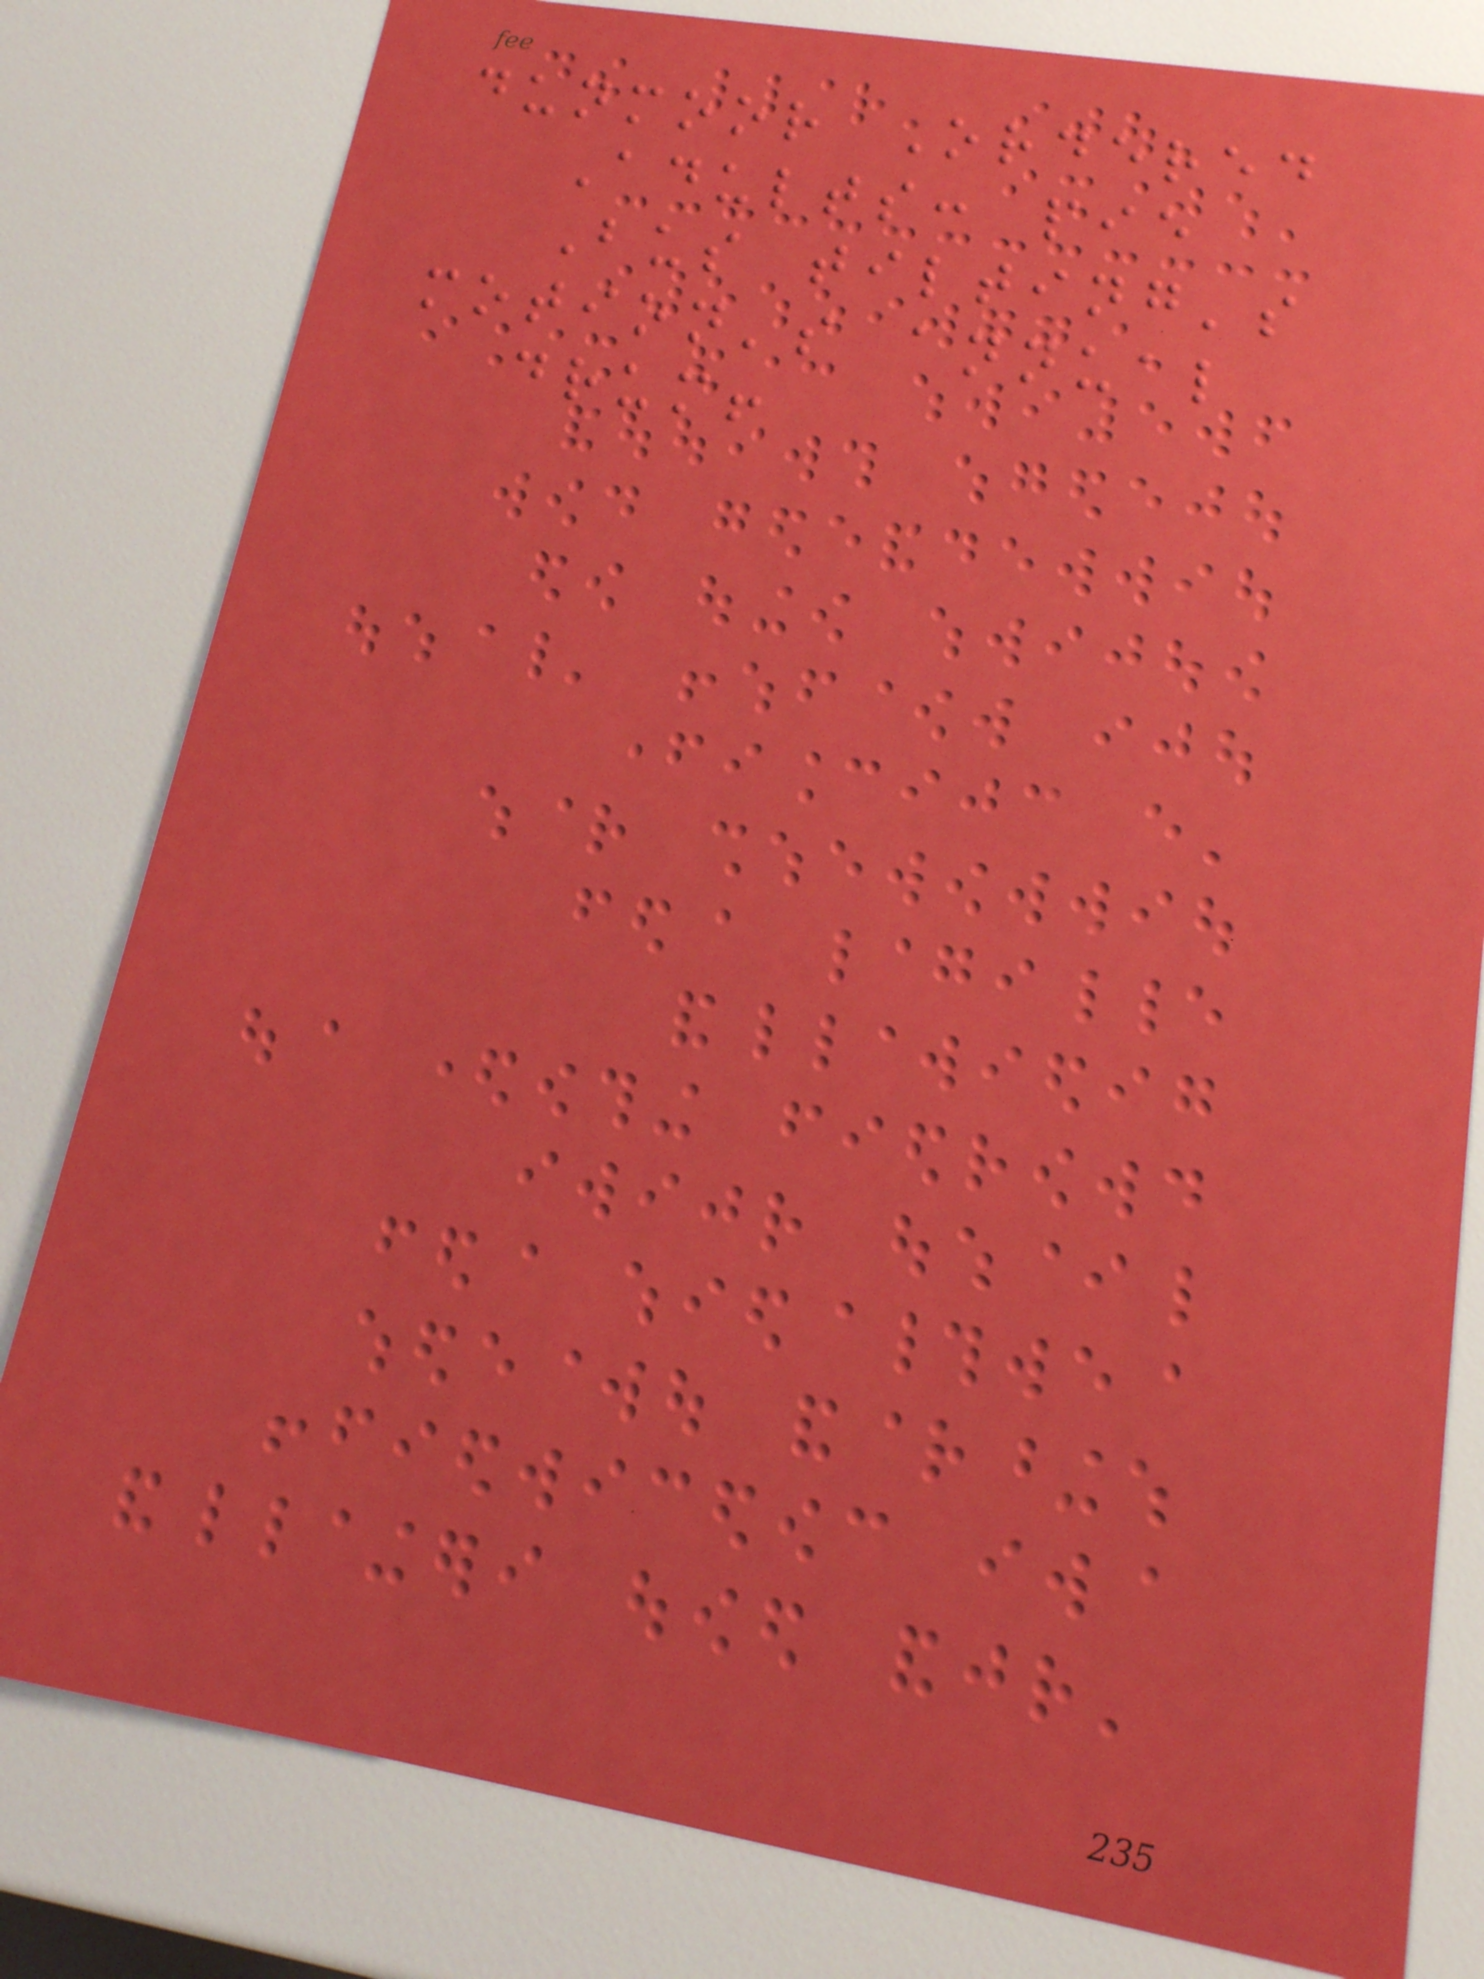dunmoor Ordered
Adults: pie
Bus tilting's
motion's annual
drum!
